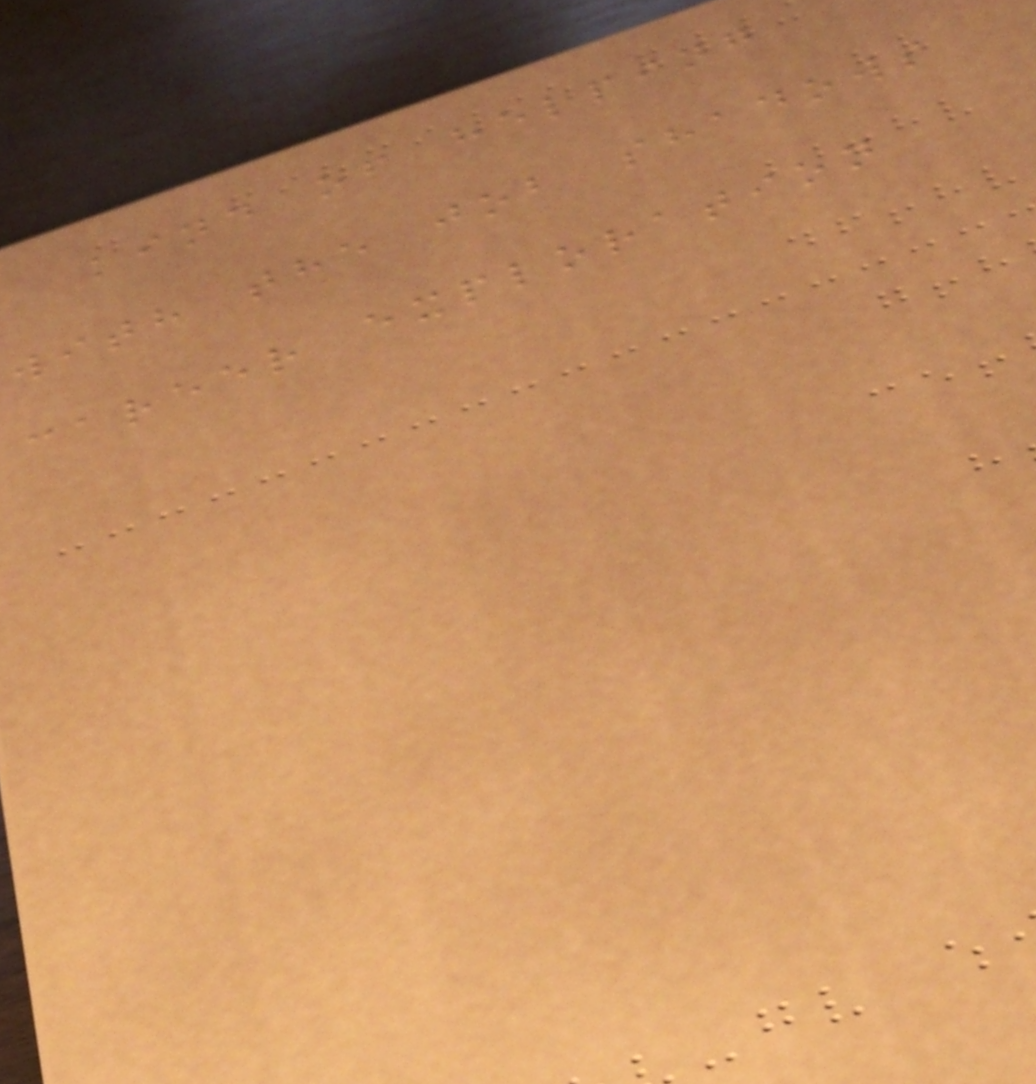kind of helping
with the job shadows
career exploration
